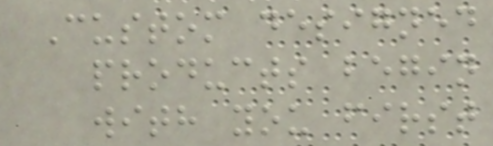Custom designed
products begin
with you first
